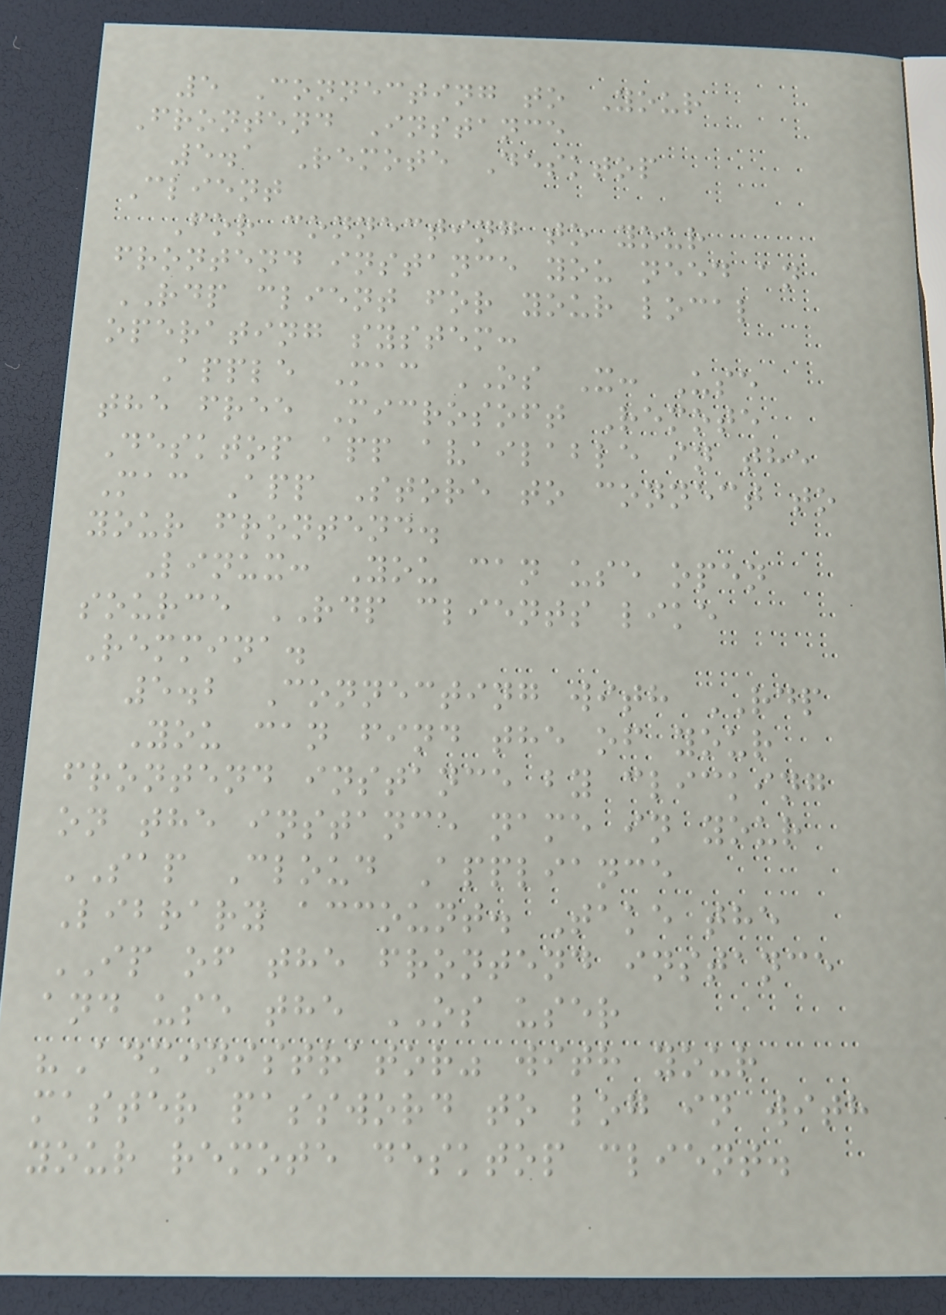5 Connecting to Your
Frontend Instance
5.1 Remote Desktop
Client
For connecting to your
frontend instance you need an
RDP client for your local
operating system:
Apple Mac OS X: Use
the free Microsoft Remote
Desktop app available in the
Mac App Store to connect to
your frontend.
Linux: You can use open
source RDP clients like
Remmina.
5.2 Connecting with RDP
You can find the of your
frontend instance by clicking
on the instance name in your
SAP Cloud Appliance
Library account. Take the
IP of the frontend instance
and use the OS user
"Administrator" with your
master password to log in with
your remote desktop client.
